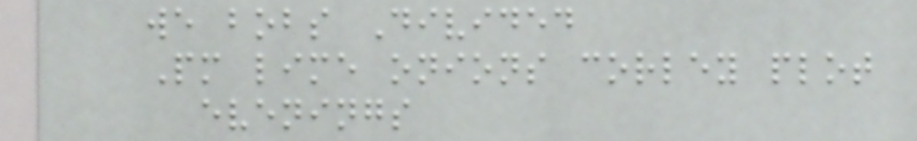we bobs Divided
Pm lime onions corley plot
evenings
